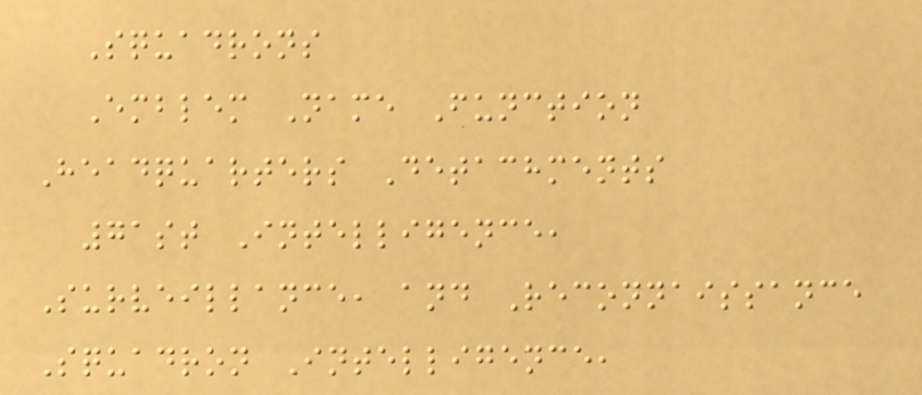Squadrons
Emblem Name Function
Headquarters Detachments
71st Intelligence,
Surveillance, and Reconnaissance
Squadron Intelligence,
